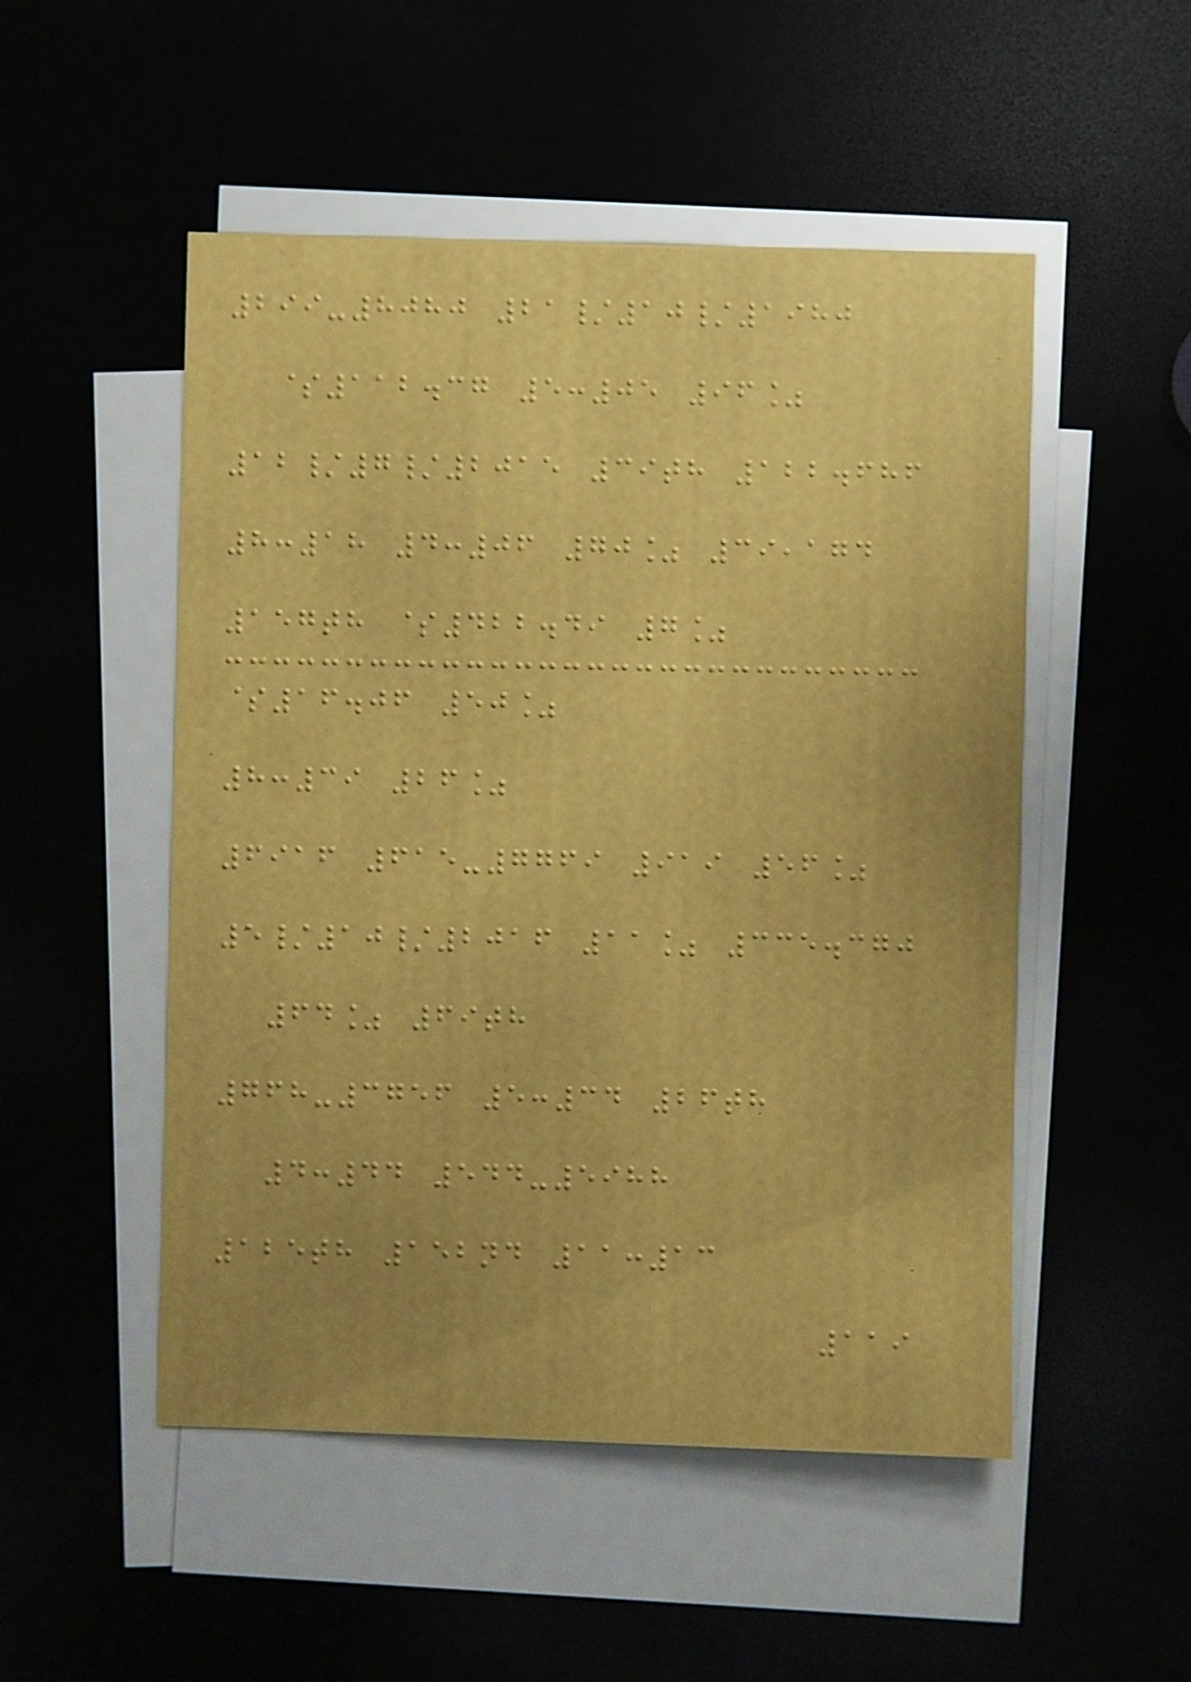299-8080 21/10/1980
$112.37 5:05 96%
12/7/2015 39th 122.686
8:18 4:06 70% 39,174
157th $422.49 7%
$16.06 50%
8:39 26%
6916 615-7769 919 56%
5/10/2016 11% 335.370
64% 69th
768-3756 5:34 26th
4:44 544-5988
125th 152nd 11:13
119
